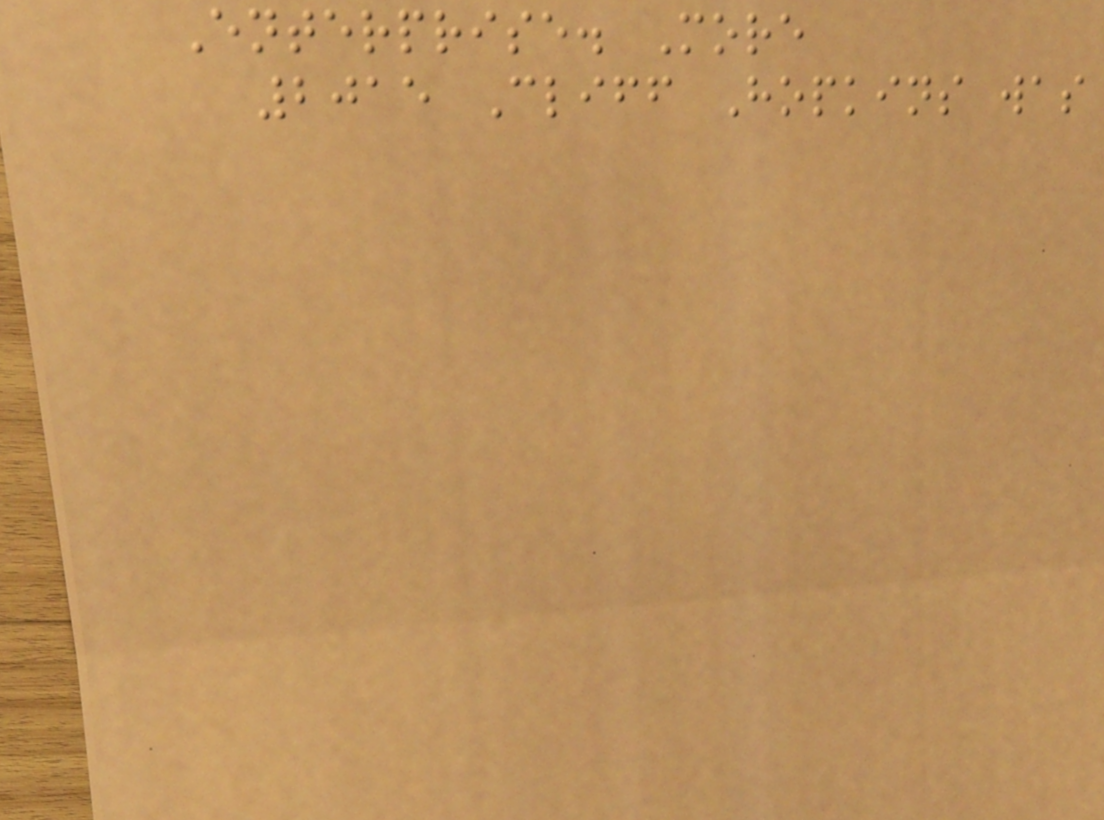Enterprise. More
2015 Cliff Hopkins was
